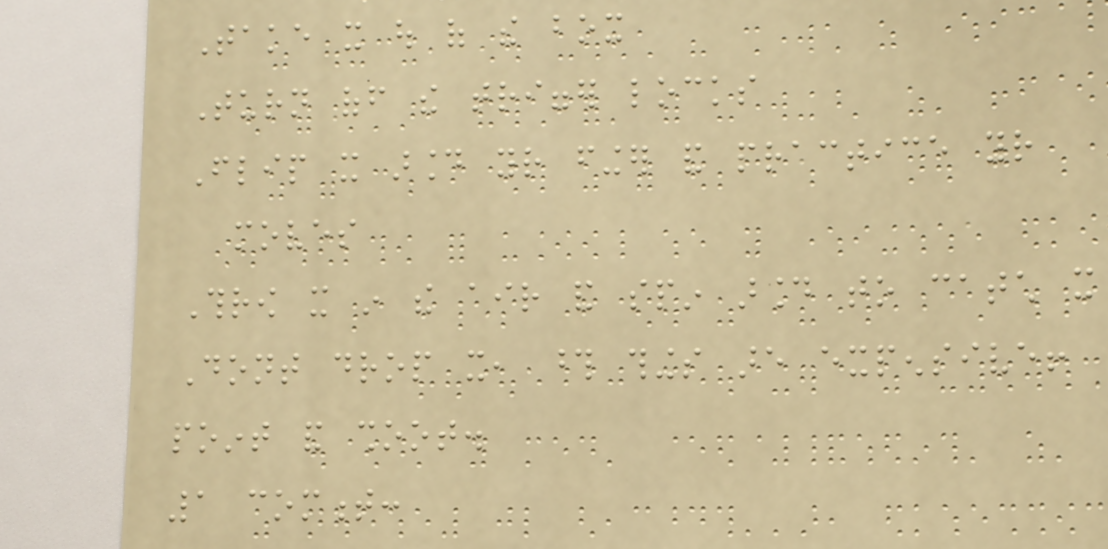Take it out of the box
Turn off the trigger locks
Flip it around your finger and practice your
moves
Throw it in the air and spin around to catch it
Dont drop it, those things are expensive!
point and shoot.
1 comment:
